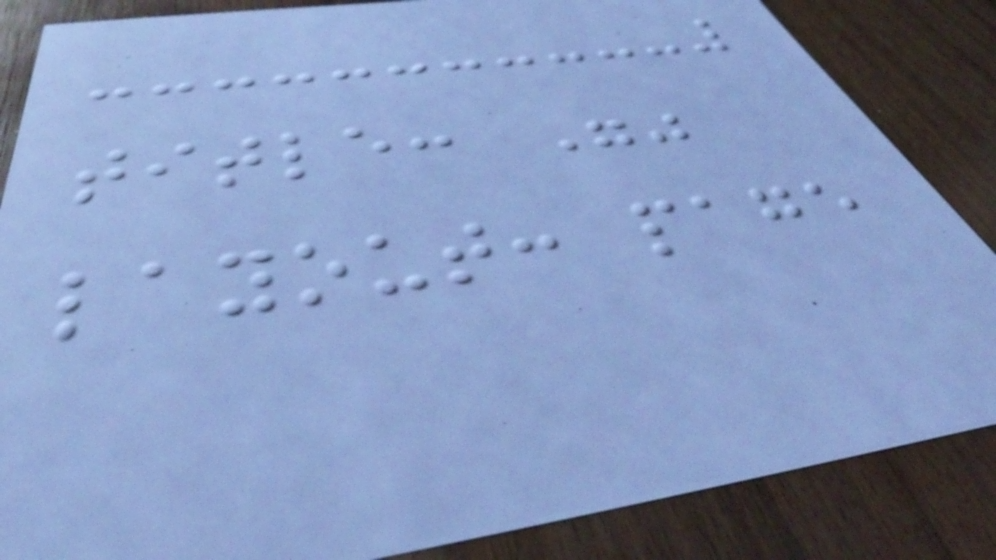title: ""
layout: page
